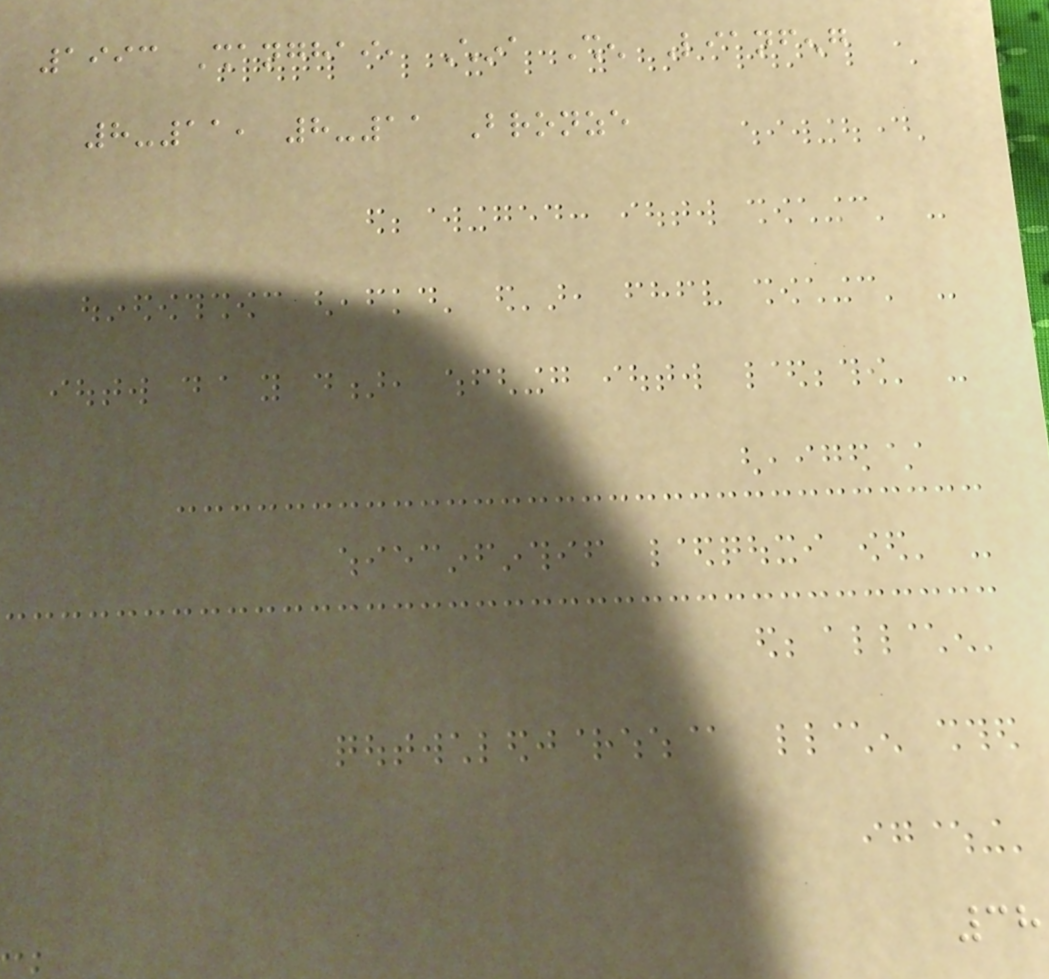1993 Shanghai, China Shen Lianfeng
8-11, 8-11 Bronze
38
